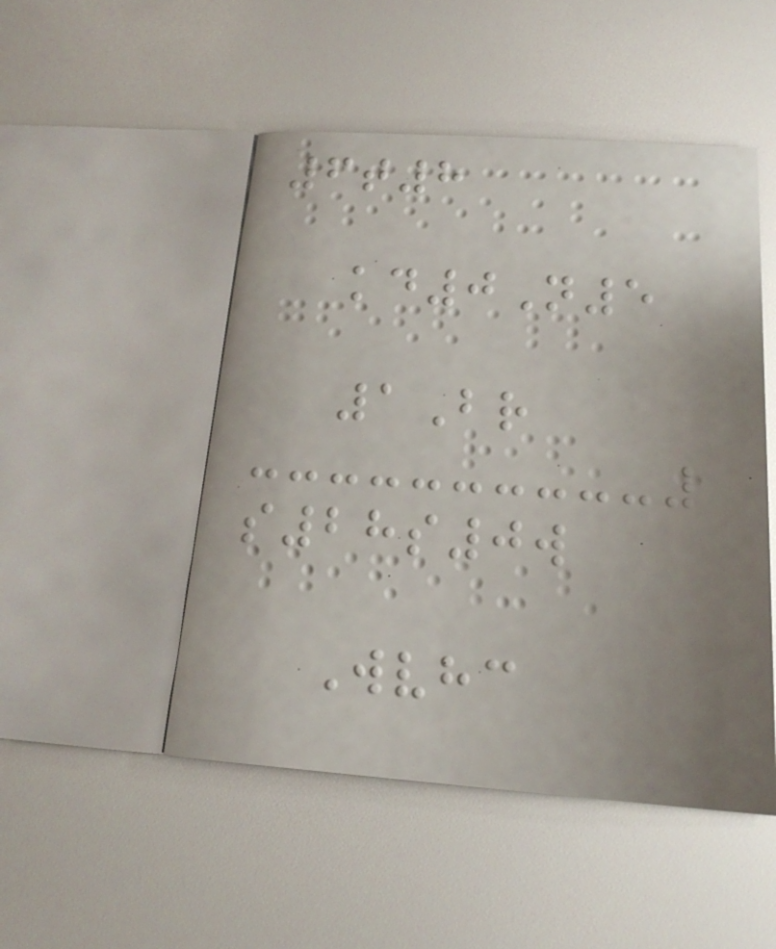6t8
kd0N5
1Br
s28s0w
Wvhc
